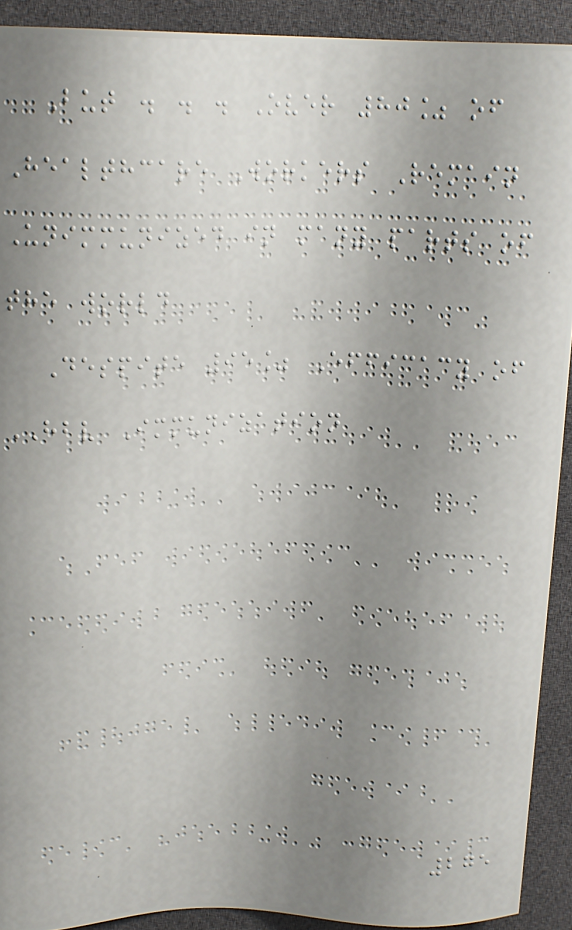But . . . Over 80% of
Healthcare Workers Remain
Unimmunized in many parts of
the world
Despite 95% Efficacy of
HBV Immunization
275
